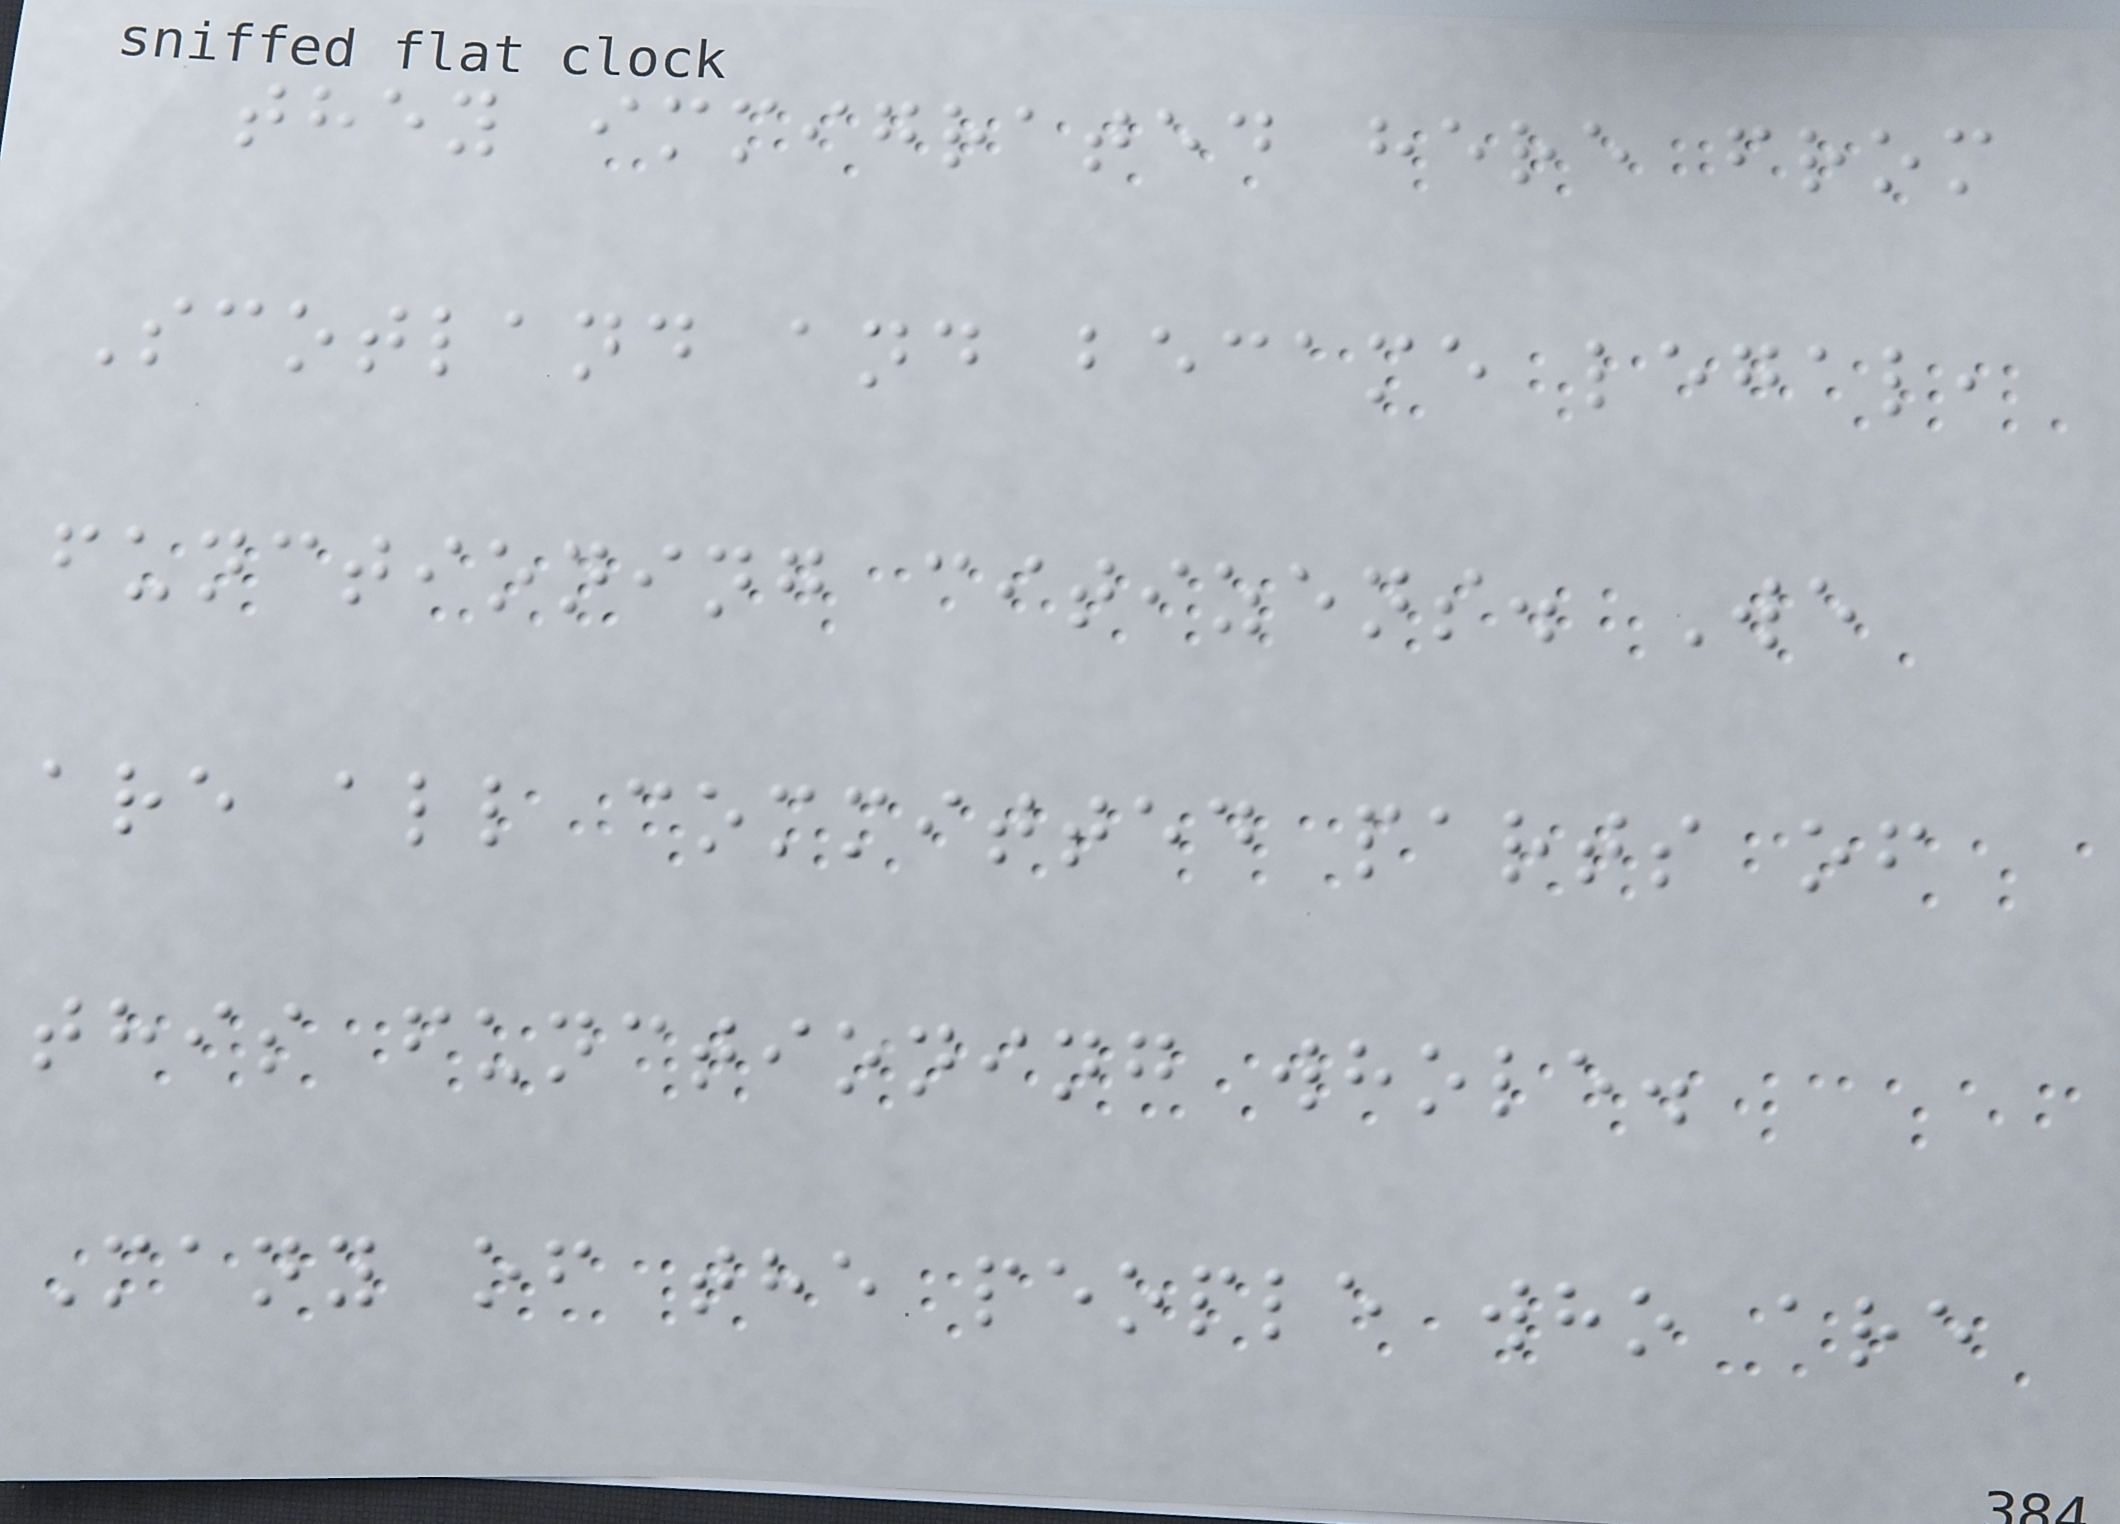they immigrated here from
Scotland and became legal,
functioning citizens. We
are all committed parts of
this functioning whole.
Many of the people who are
